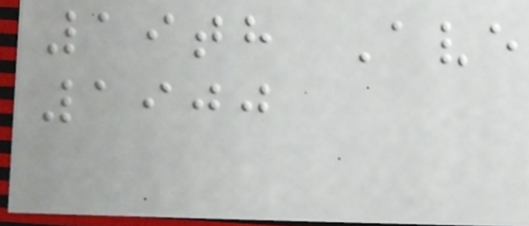19th Ave
1900
